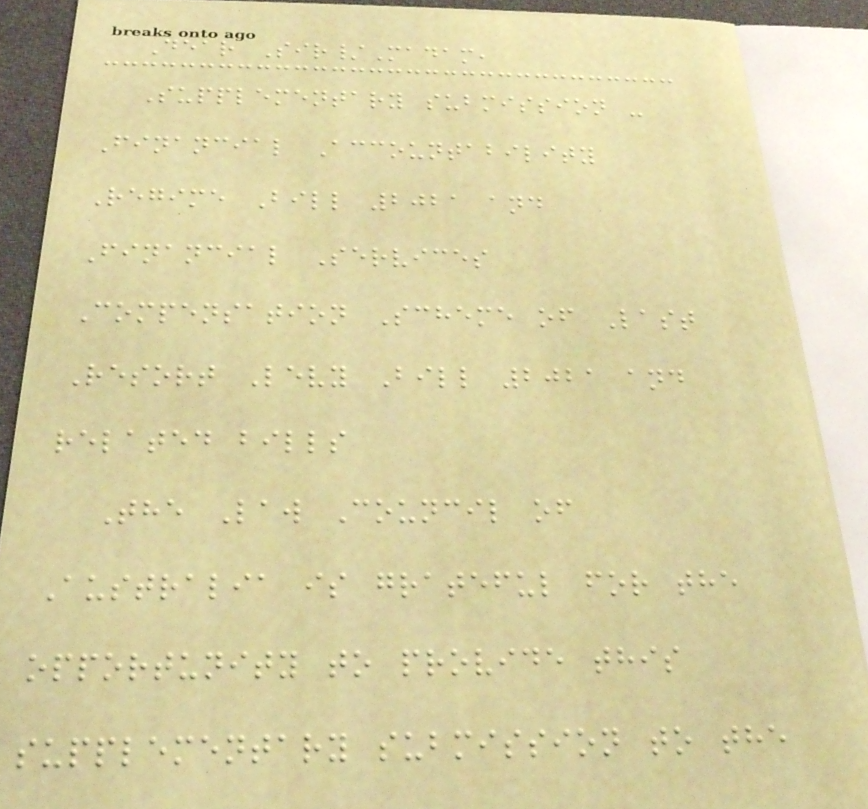Dear Sir/Madam,
Supplementary submission -
Financial Accountability
Regime Bill 2021 and
Financial Services
Compensation Scheme of Last
Resort Levy Bill 2021 and
related bills
The Law Council of
Australia is grateful for the
opportunity to provide this
supplementary submission to the
